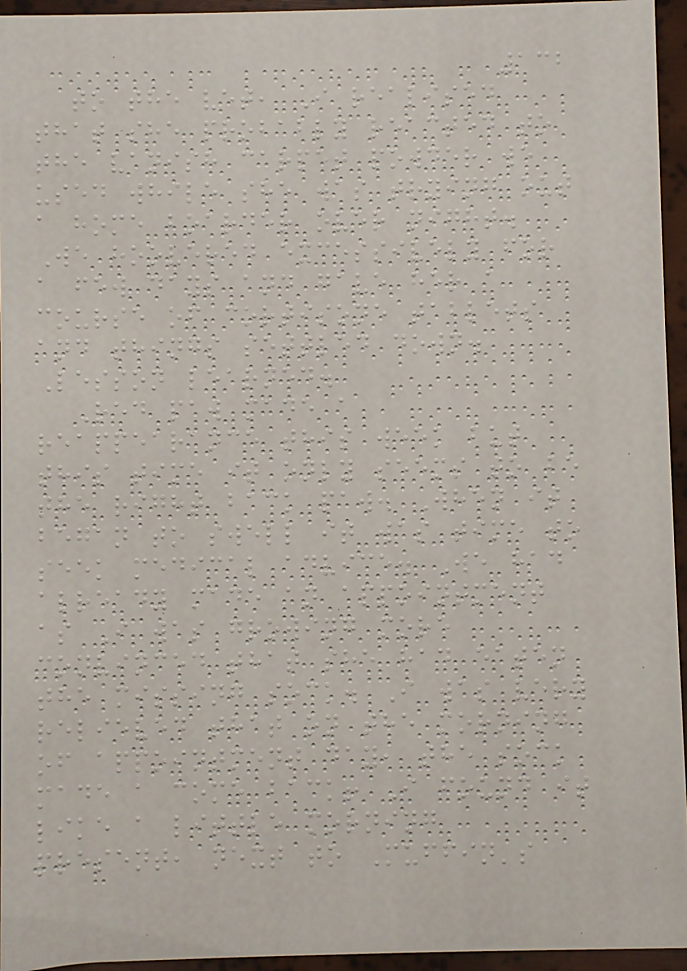132
to the vet, I realised
that she probably reacted to
the vanish carpet powder we
used while she was trying out
a home boarder over night.
We hoovered excessively for
a few days and gave her a
course of cortisone tablets
and things settled down.
Lesson learned.
Red paw made a
reappearance this week but
this time it only seems to be
the right back paw. When it
began to swell it was time to
seek medical advice. We had
already made an appointment
as I was growing more
convinced that she had eaten
the missing sock. I was very
relieved that on the morning
of appointment day, the sock
made a come back! I found it
like a little morning
present, next to Muffin's
